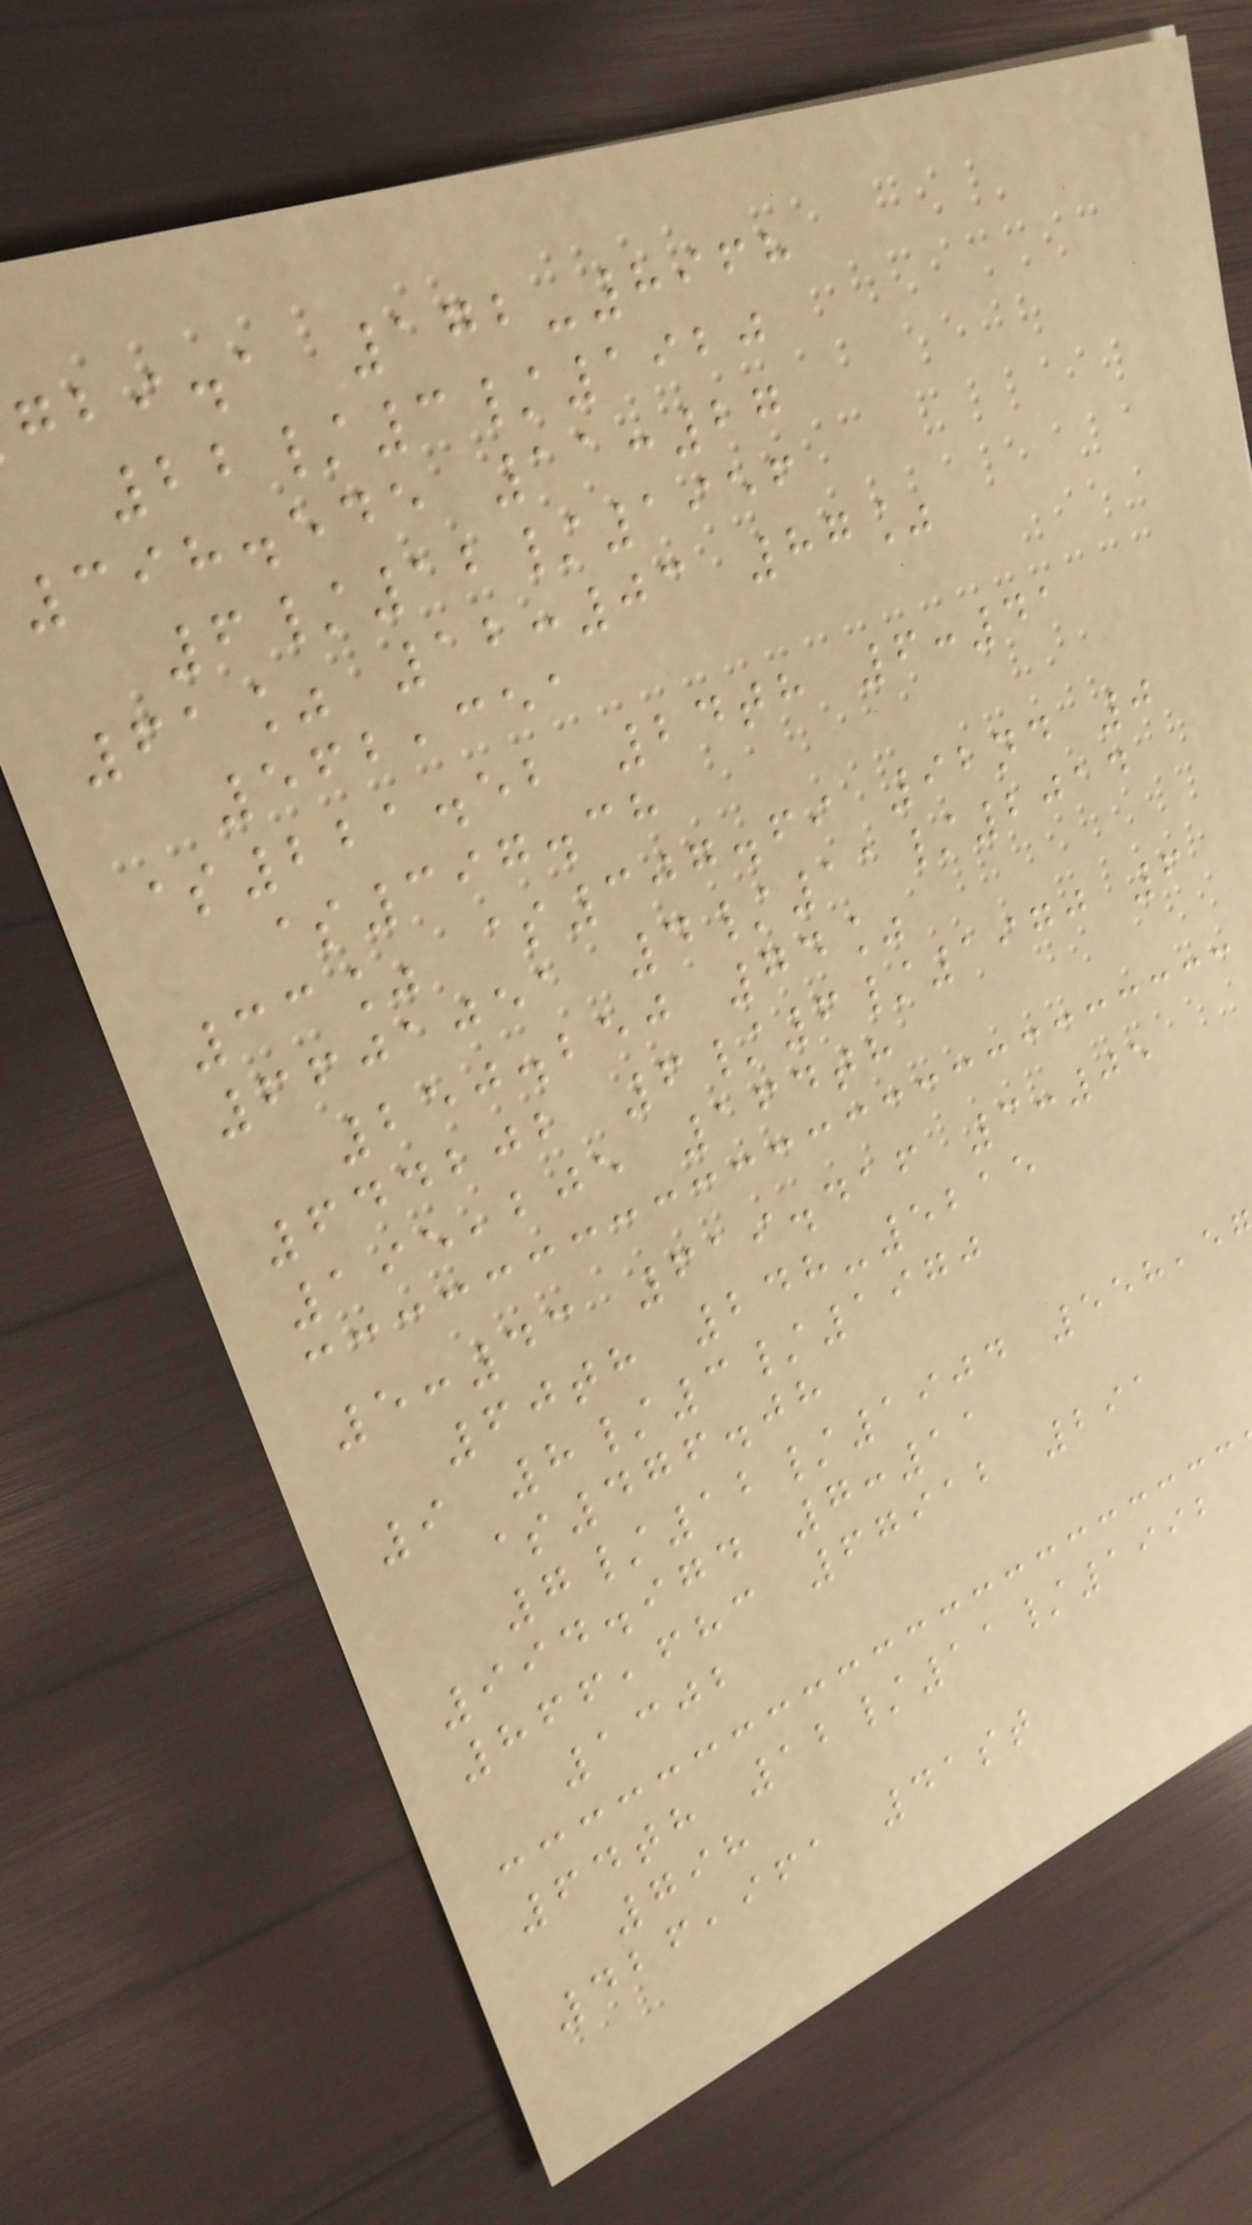gbi.a 172-8968
22/3/1920
398.545 11:27
6/12/1956
61% 12:03 87%
562,351
$221.52 24th 6:41
$397.38
33% $307.69 92nd 0
6601051 4/11/2014
250.250 74%
644202 6/6/1970 6
195,205 164th
5:43 619.416 3:05
60th 248-5215
9 8/3/1970
$476.08
7/12/1904 558,5
994.974 7:11
866,683 67912 291
1302
64th 12/11/1992
798
426,961 41st
